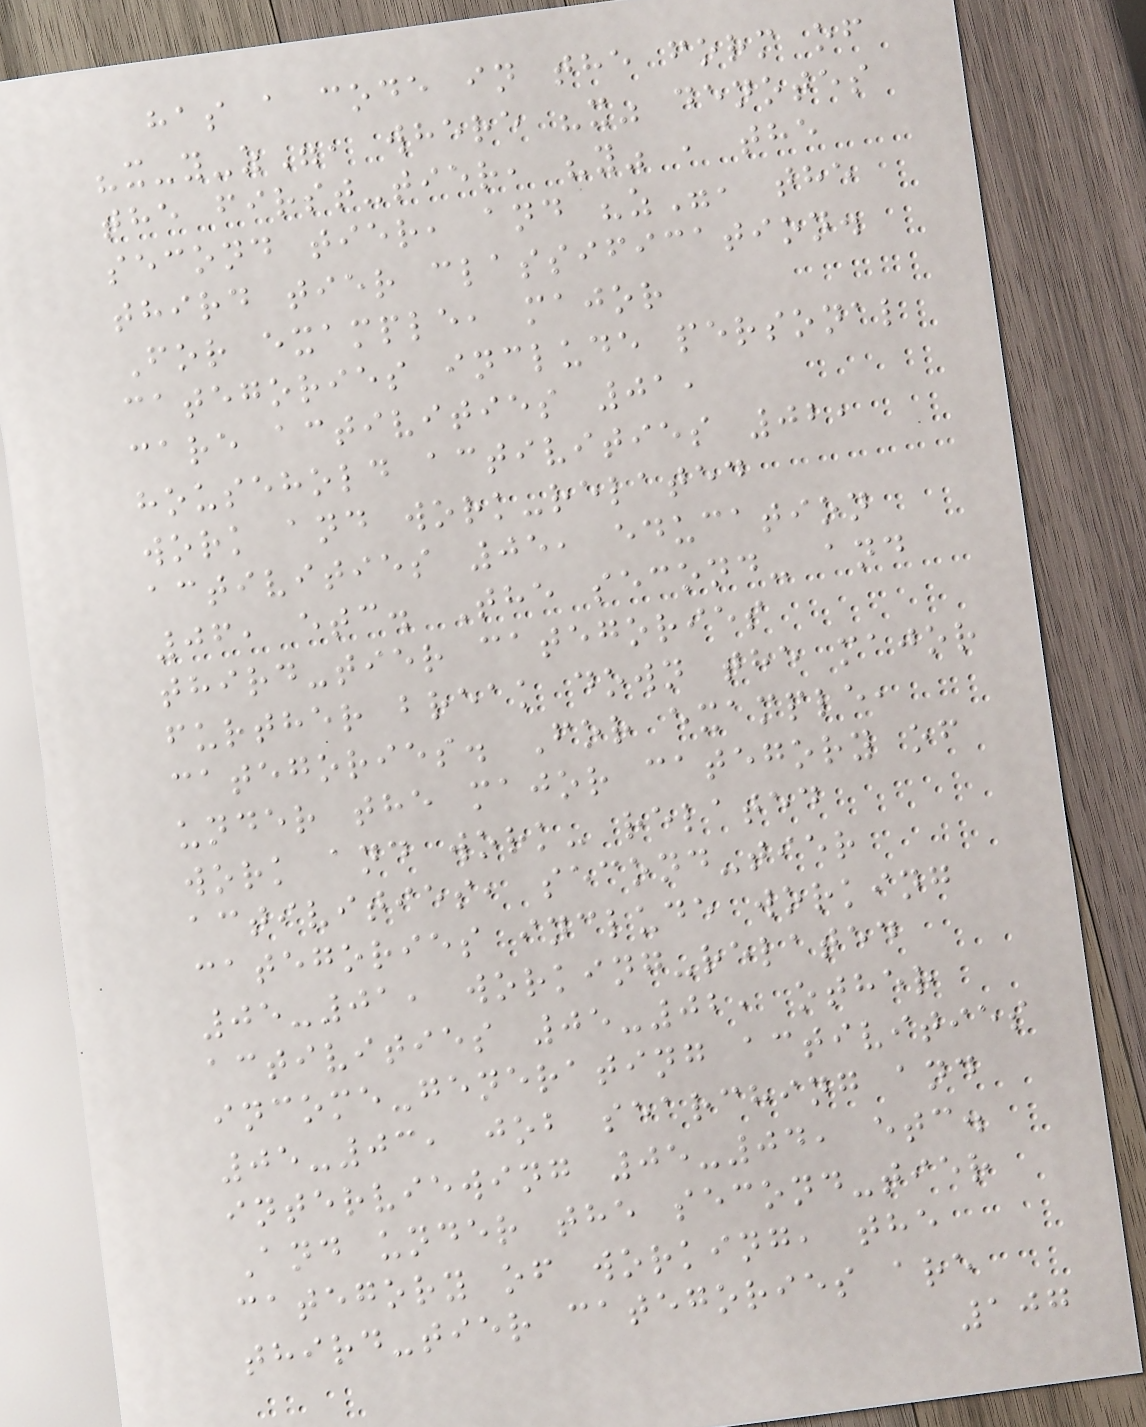has a code in the form of
"x-y-z", where "x" denotes
the first-tier, "y" , the
second tier, and "z", the
third tier classification.
For example, major
categories include personal
care activities 01,
household activities 02,
work and work-related
activities 05, education
06, etc. The second- and
third-tier categories
further break down the major
categories. For example,
under the major category of
work and work- related
activities, second-tier
categories include working
05-01, working-related
activities 05-02, other
income-generating activities
05-03, job searching and
interviewing 05-04, etc.
And under the second-tier
category of working, the
third-tier categories are
107
